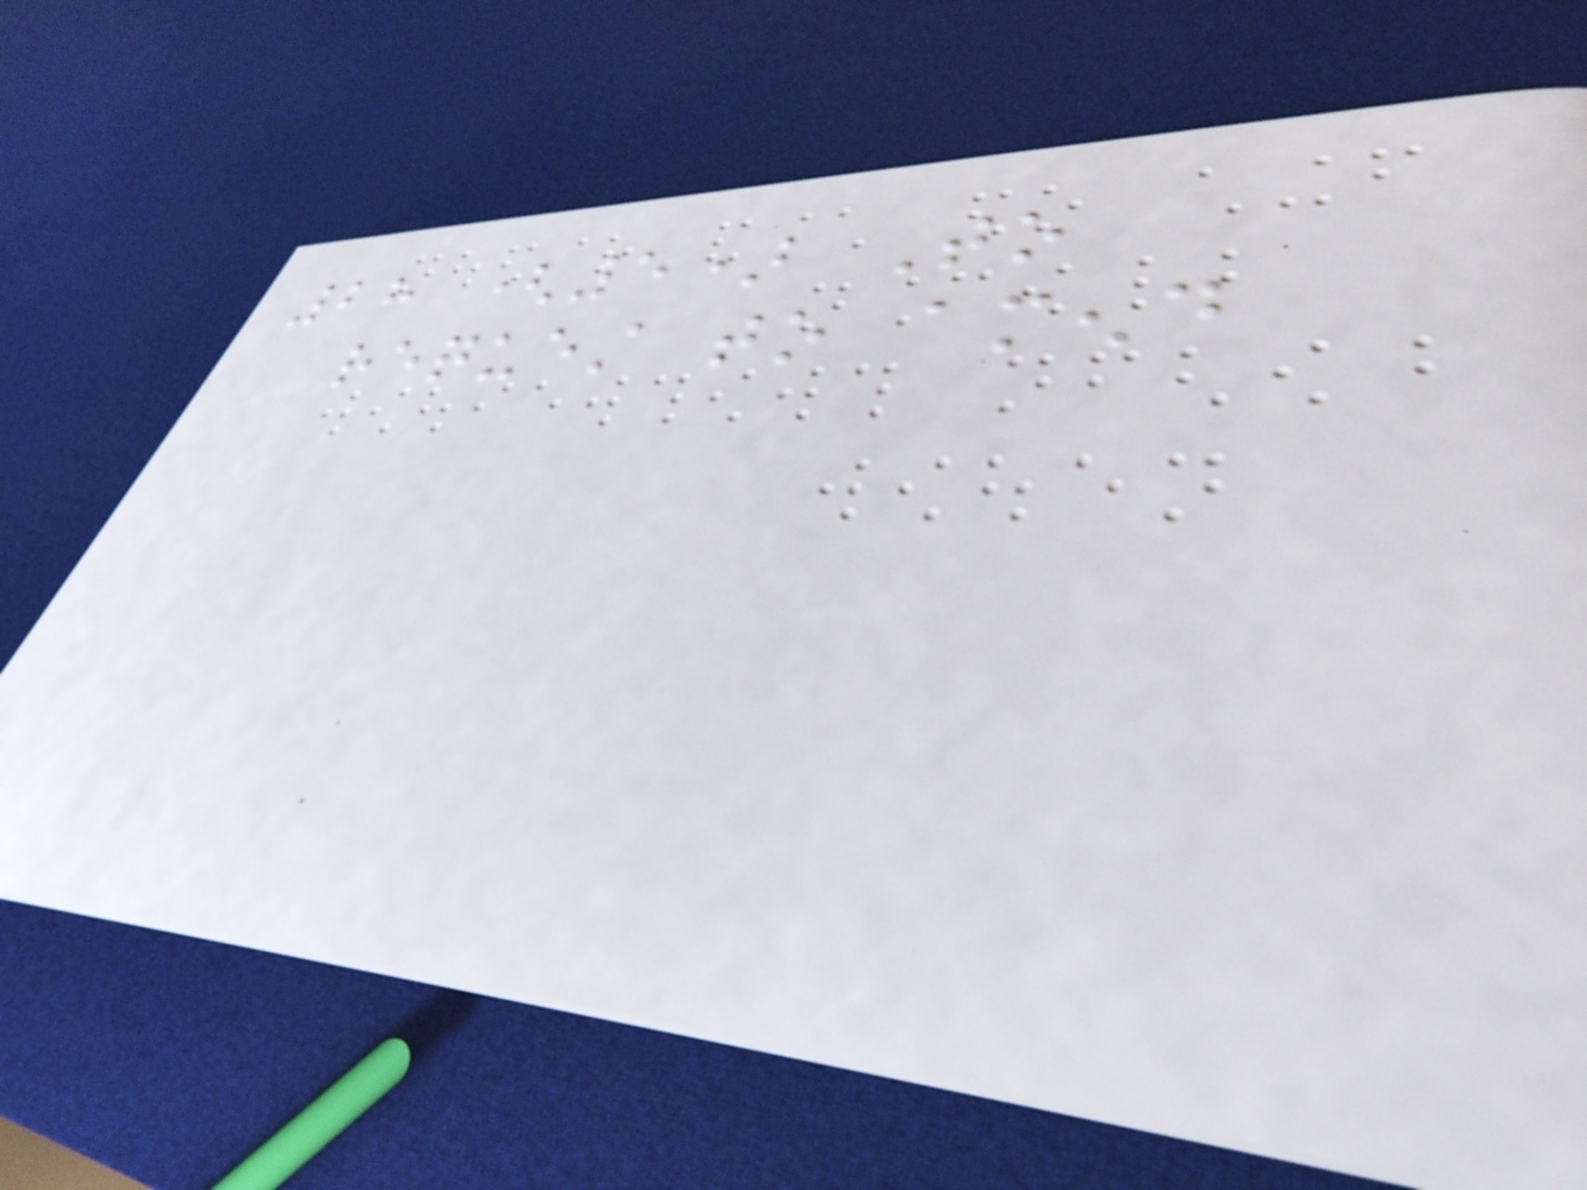28 (5) To
request to amend
